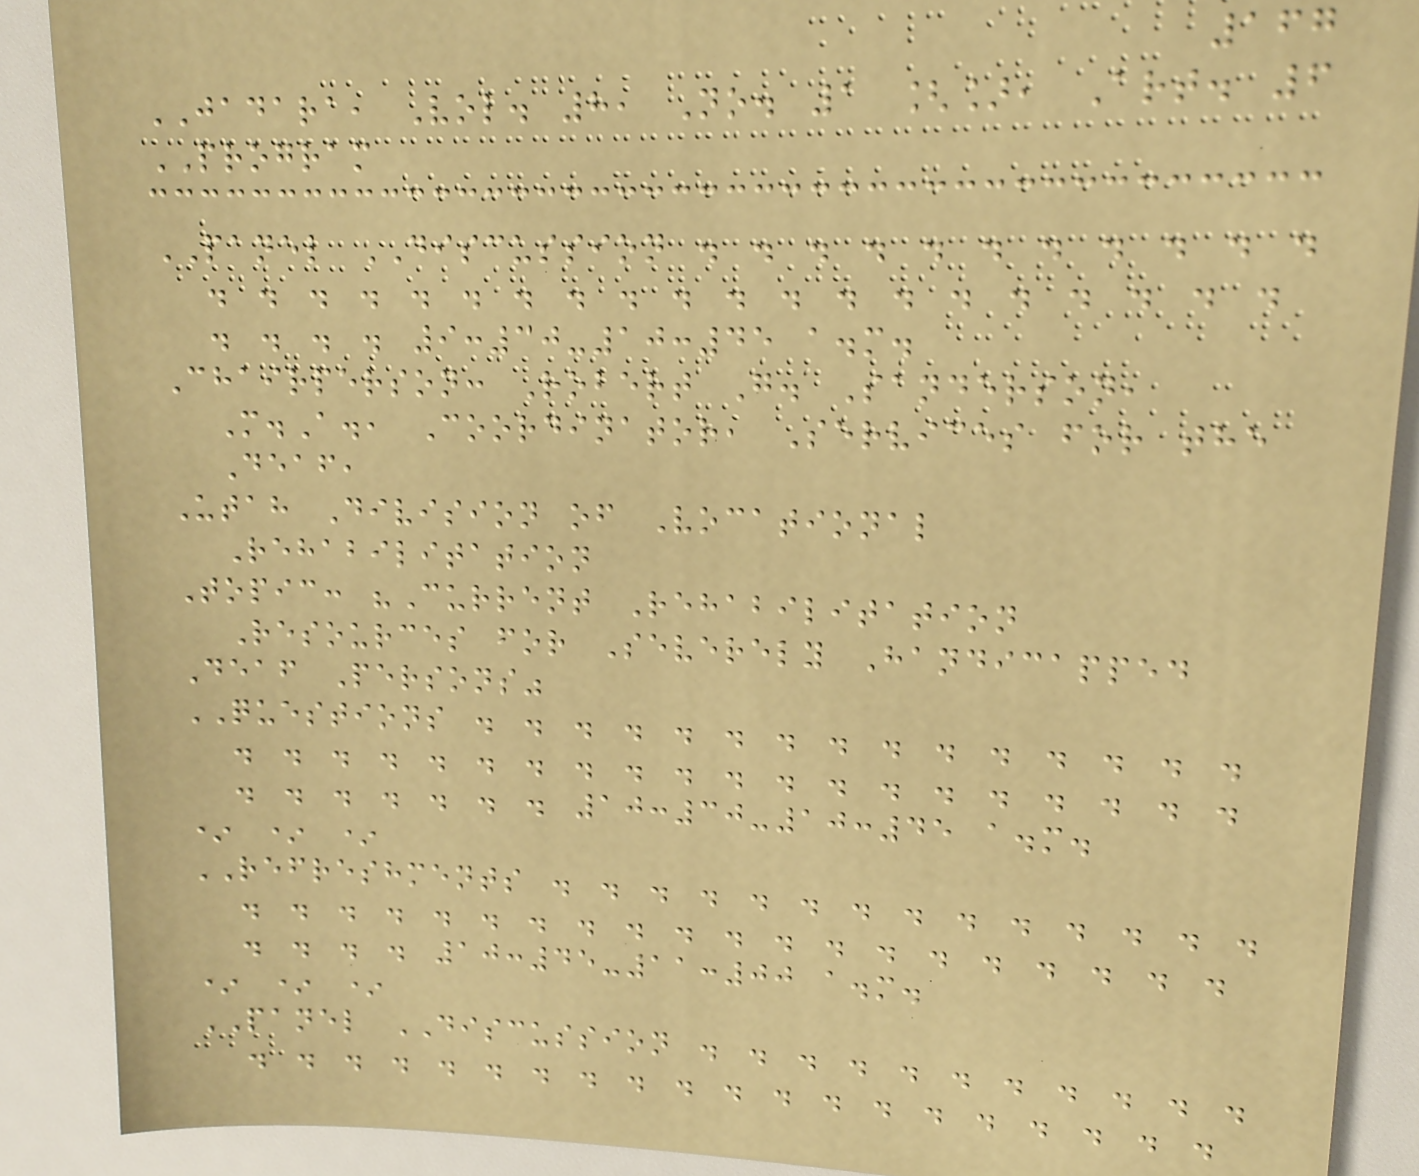167
JADARA, Vol. 8, No. 1 [], Art. 6
PROGRAM
PANEL DISCUSSION . . . . . . . . . . .
. . . . . . . . . . . . . . . . . . . .
. . . . 9:30-10:45 a.m.
Chairperson: Robert G. Sanderson,
M.A., Coordinator, Services for the
Deaf,
Utah Division of Vocational
Rehabilitation
Topic: "Current Rehabilitation
Resources for Severely Handicapped
Deaf Persons"
QUESTIONS . . . . . . . . . . . . . . .
. . . . . . . . . . . . . . . . . . . .
. . . . . . . 10:30-10:45 a.m.
* * *
REFRESHMENTS . . . . . . . . . . . . . .
. . . . . . . . . . . . . . . . . . . .
. . . . 10:45-11:00 a.m.
* * *
PANEL DISCUSSION . . . . . . . . . . .
. . . . . . . . . . . . . . . . . . . .
